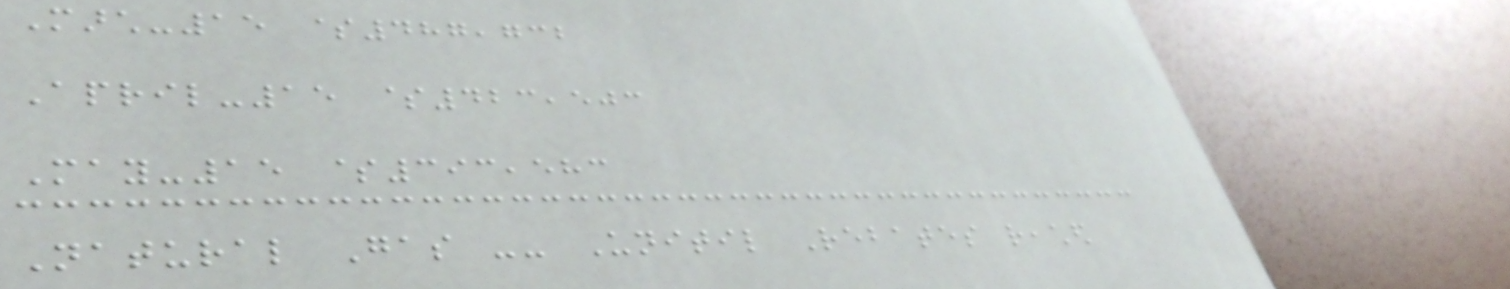March-15 $487,732
April-15 $423,503
May-15 $393,583
Natural Gas -- Unitil Rebates reached
